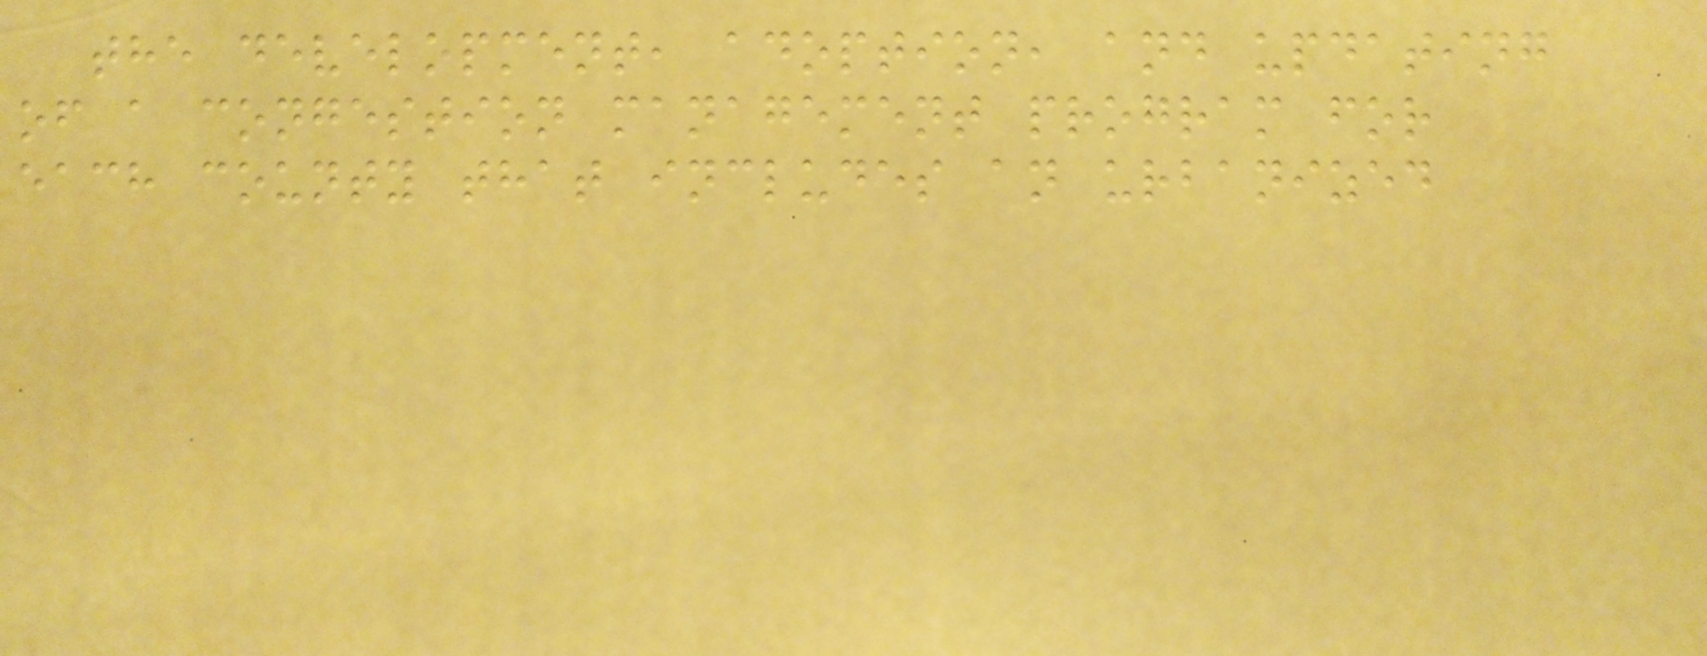the development, adoption, and updating
of a congestion management program for
each county that includes an urbanized
